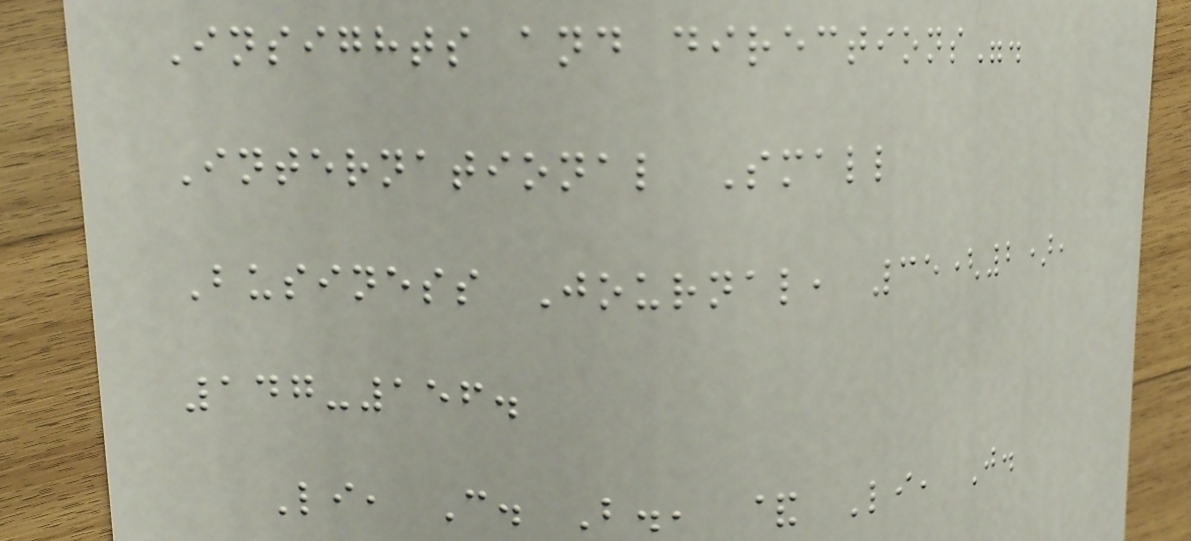Insights and directions".
International Small
Business Journal, 35(2),
147-156.
Li, C. B., & Li, J.
